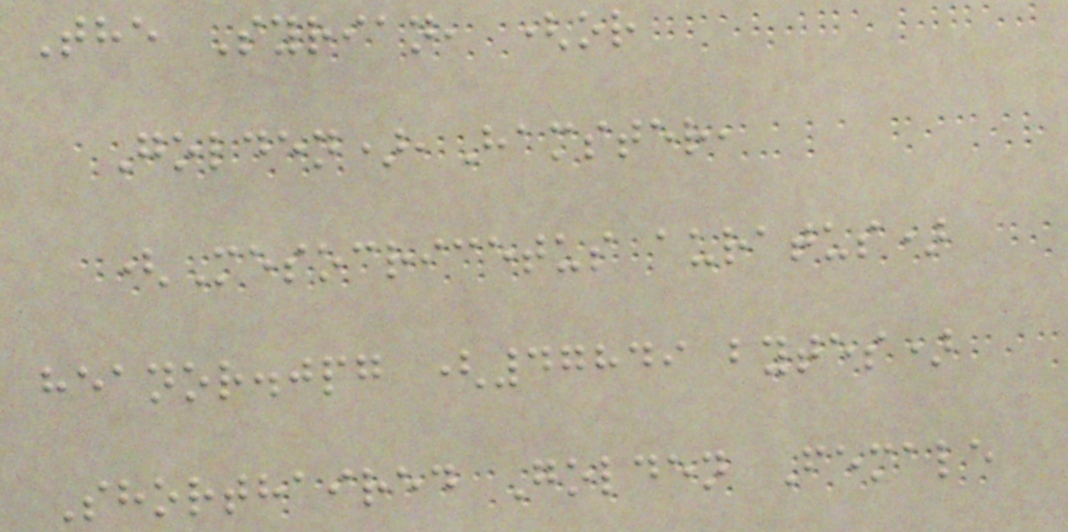The Syrian, (or
Golden),Hamster,
(Mesocricetus auratus)
heanor.jpg (47849 bytes)
Shorthaired Golden Female
